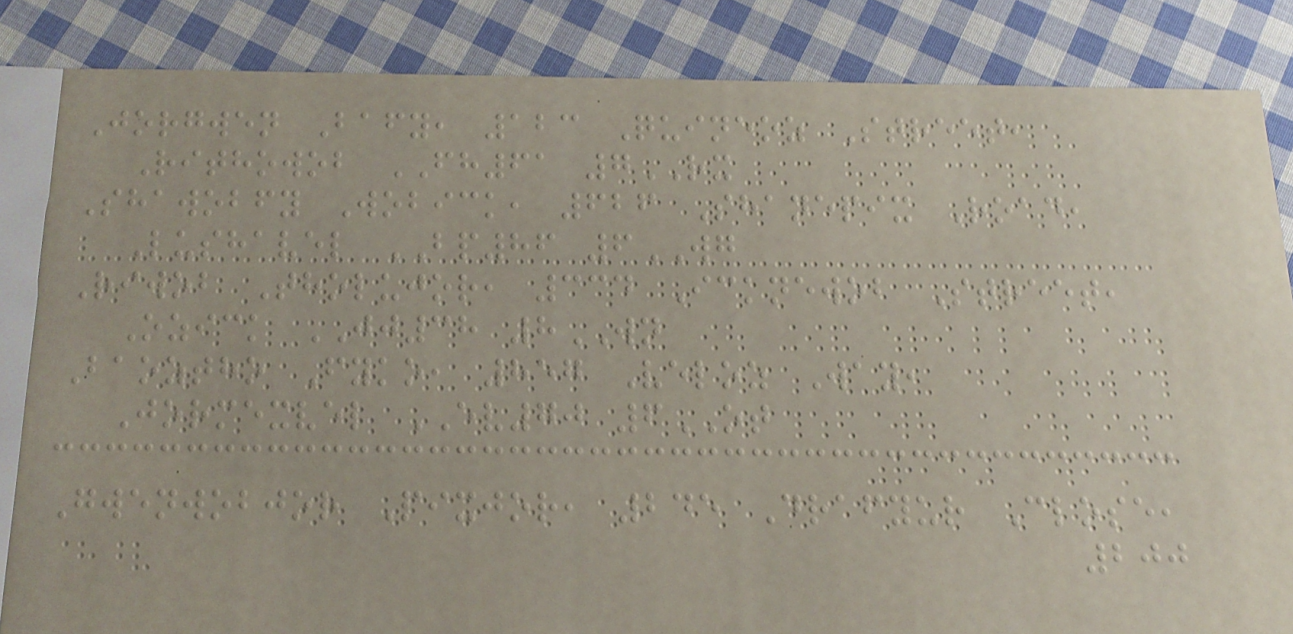Jorgwen Bafy, 123 Quineoz Street,
Rithowob FH61 7RX
Shawobfy Wobick, 626 Shanepix Road,
Lushavel BP86 6WG
Riwob Tholujor, 334 Icknewob Street,
Ozick JJ38 8WN
Baoztho Fyko, 857 Veloz Way,
Jormexvel EV70 6OT
Gwenwobjor Pixjor, 245 Drafyur Close,
200
